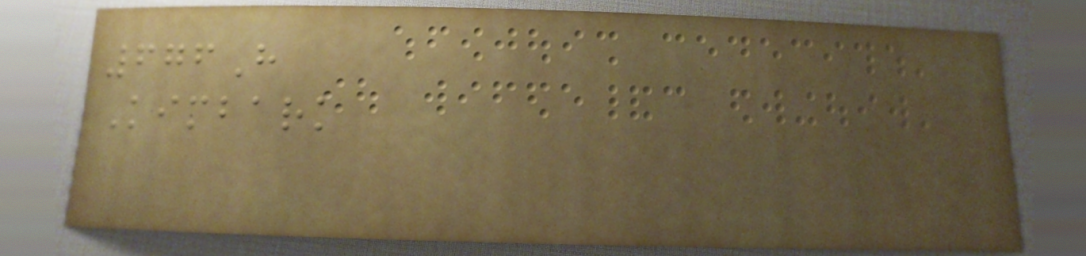676H
Kimbark
